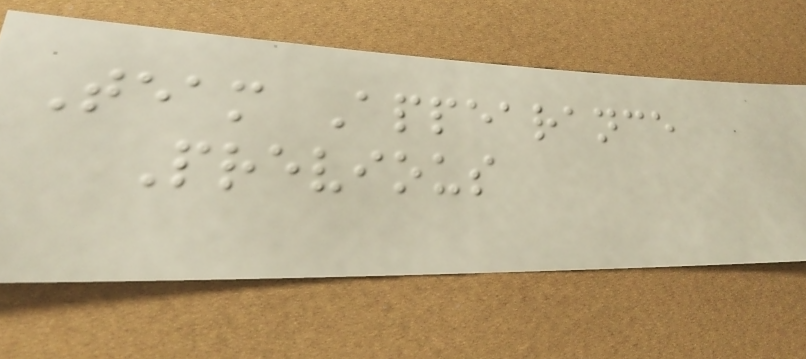Team Appearance
Previous
